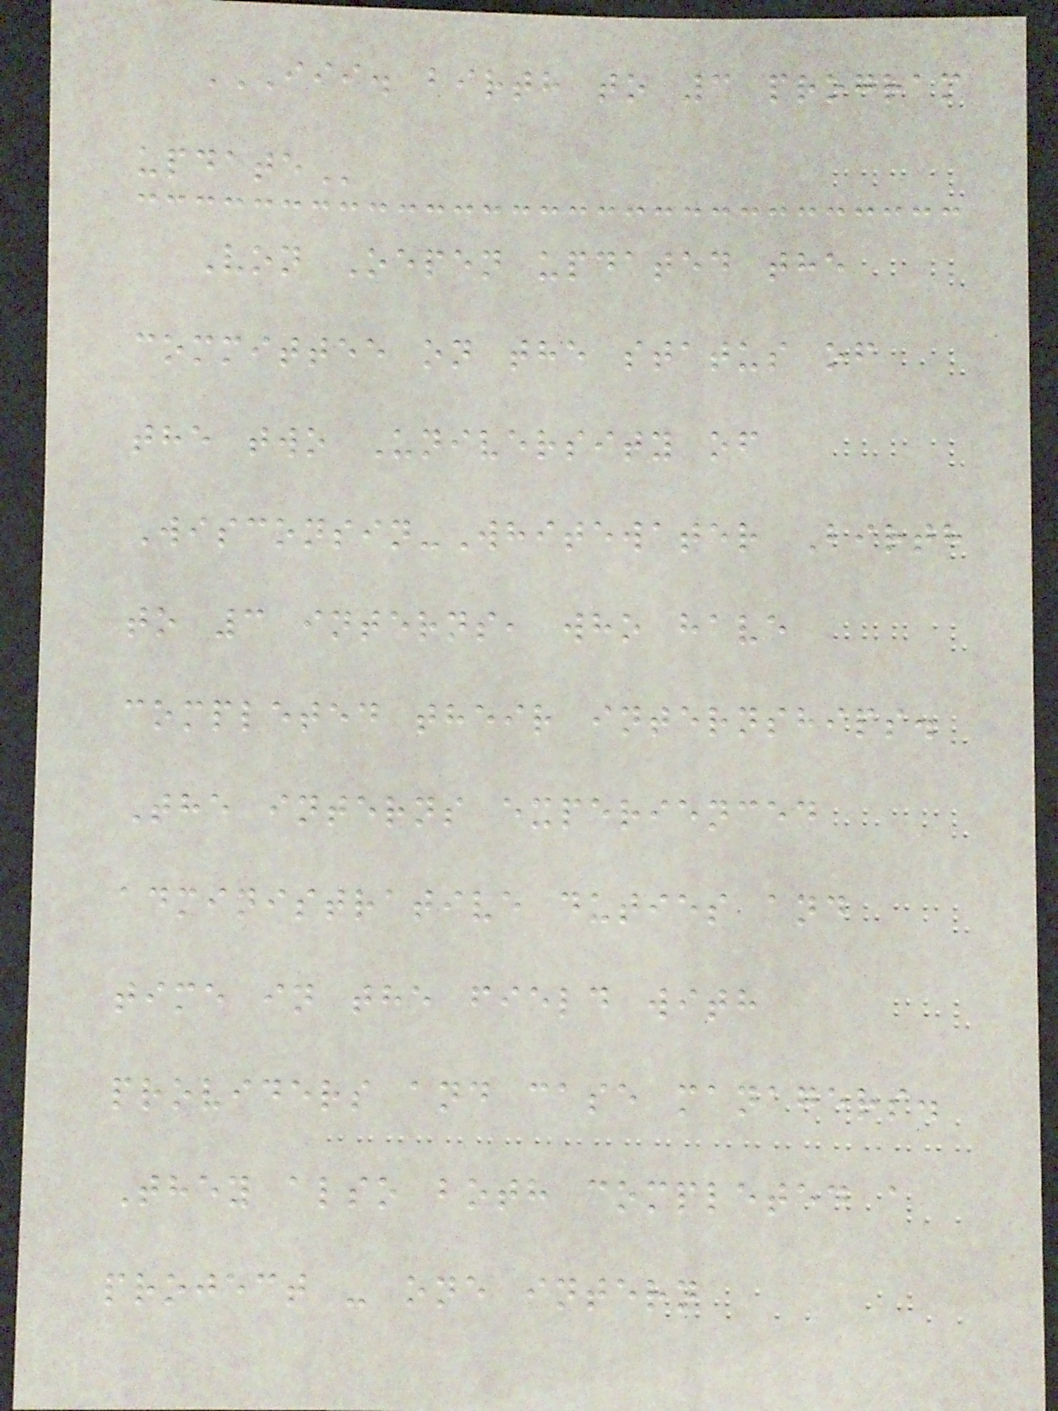III. BIRTH TO 3 PROGRAM
UPDATE
Von Oepen updated the
committee on the status of
the two University of
Wisconsin-Whitewater Birth
to 3 interns, who have
completed their internships.
The interns experienced
administrative duties and
time in the field with
providers and case managers.
They also both completed a
project - one intern
